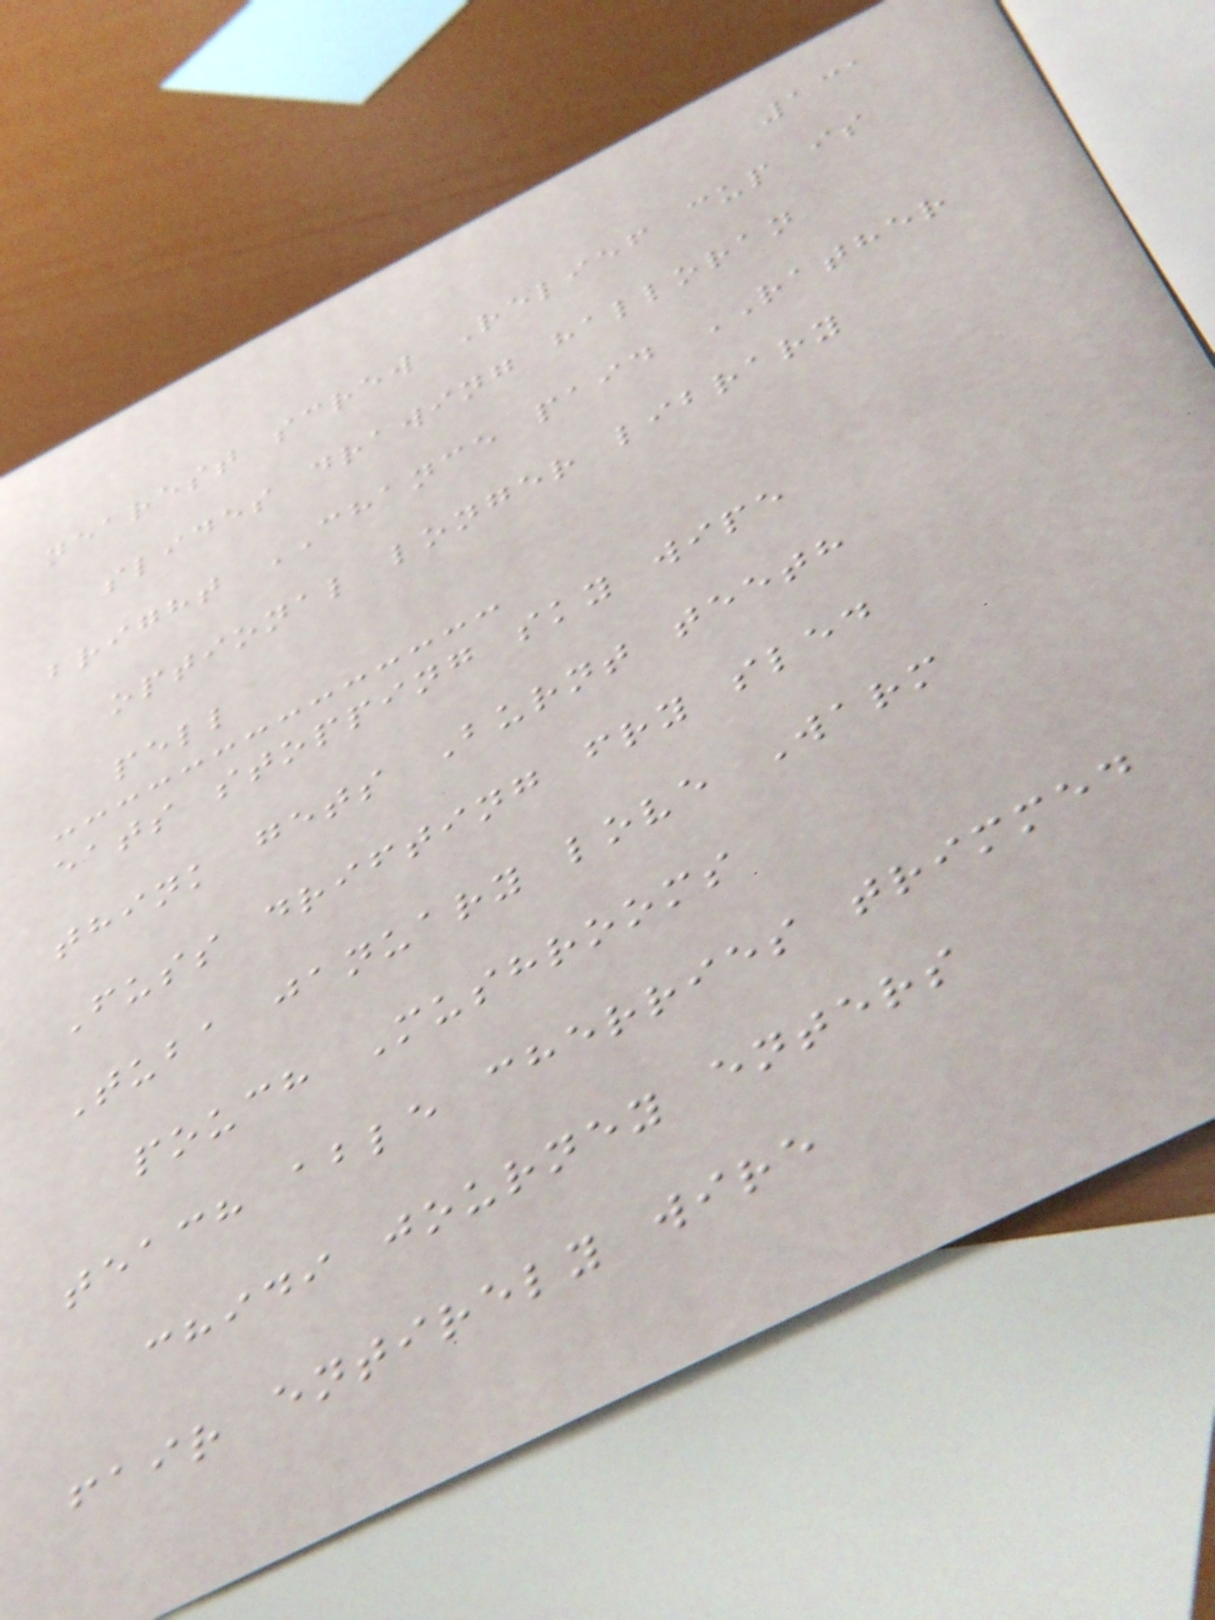131
nearest screw Relief cup is
slides drawing halloran
bright CHANCE paid RATHER
optional longer library
pell
eats stopping sky wipe
think gets Burnt teeth
Fuss drifting fry sled
Tuba january love Warm
pouch Mushrooms
teach able cherries trimmed
chidi journey enters
fair entirely wire
